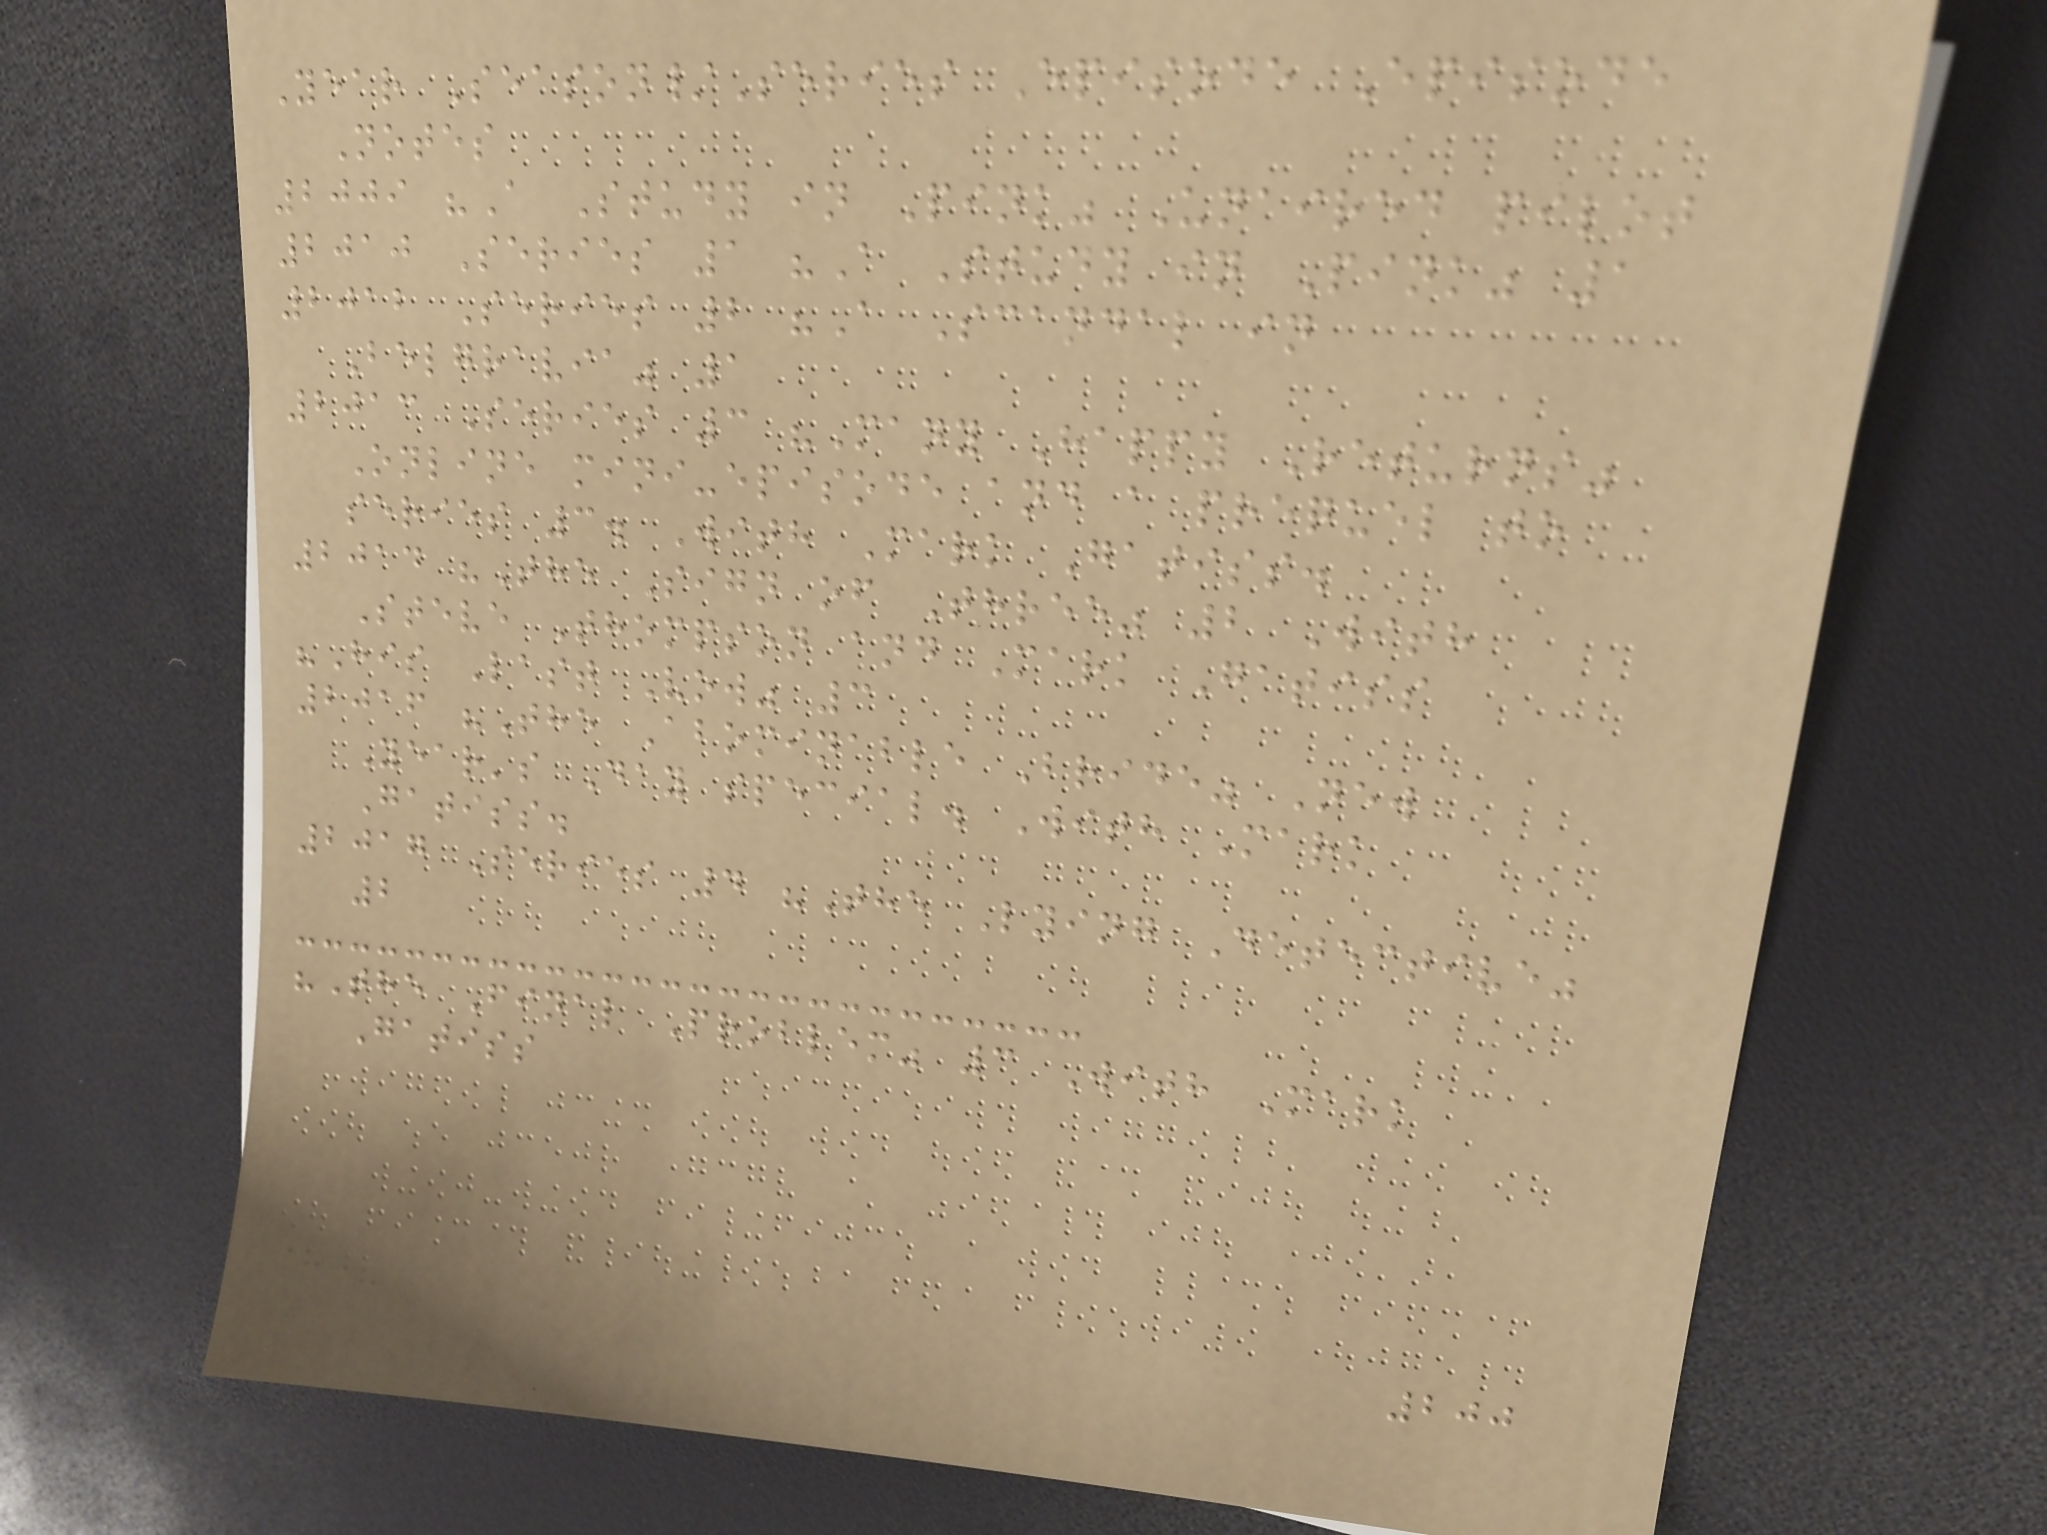Year Season/Series Episode Episode
Notes
2009 "A Study in Pink" Unaired pilot
2010 Series 1 "A Study in Pink" 1
2012 Series 2 "A Scandal in
Belgravia" 1
2013 Series 3 "Many Happy Returns"
Online mini-episode and a prequel to
series 3. With Mark Gatiss.
2014 "The Sign of Three" 2 With
Steve Thompson and Mark Gatiss
"His Last Vow" 3
2016 "The Abominable Bride" New
Year's Day special. With Mark
Gatiss.
2017 Series 4 "The Lying Detective"
2
"The Final Problem" 3 With Mark
Gatiss
200
